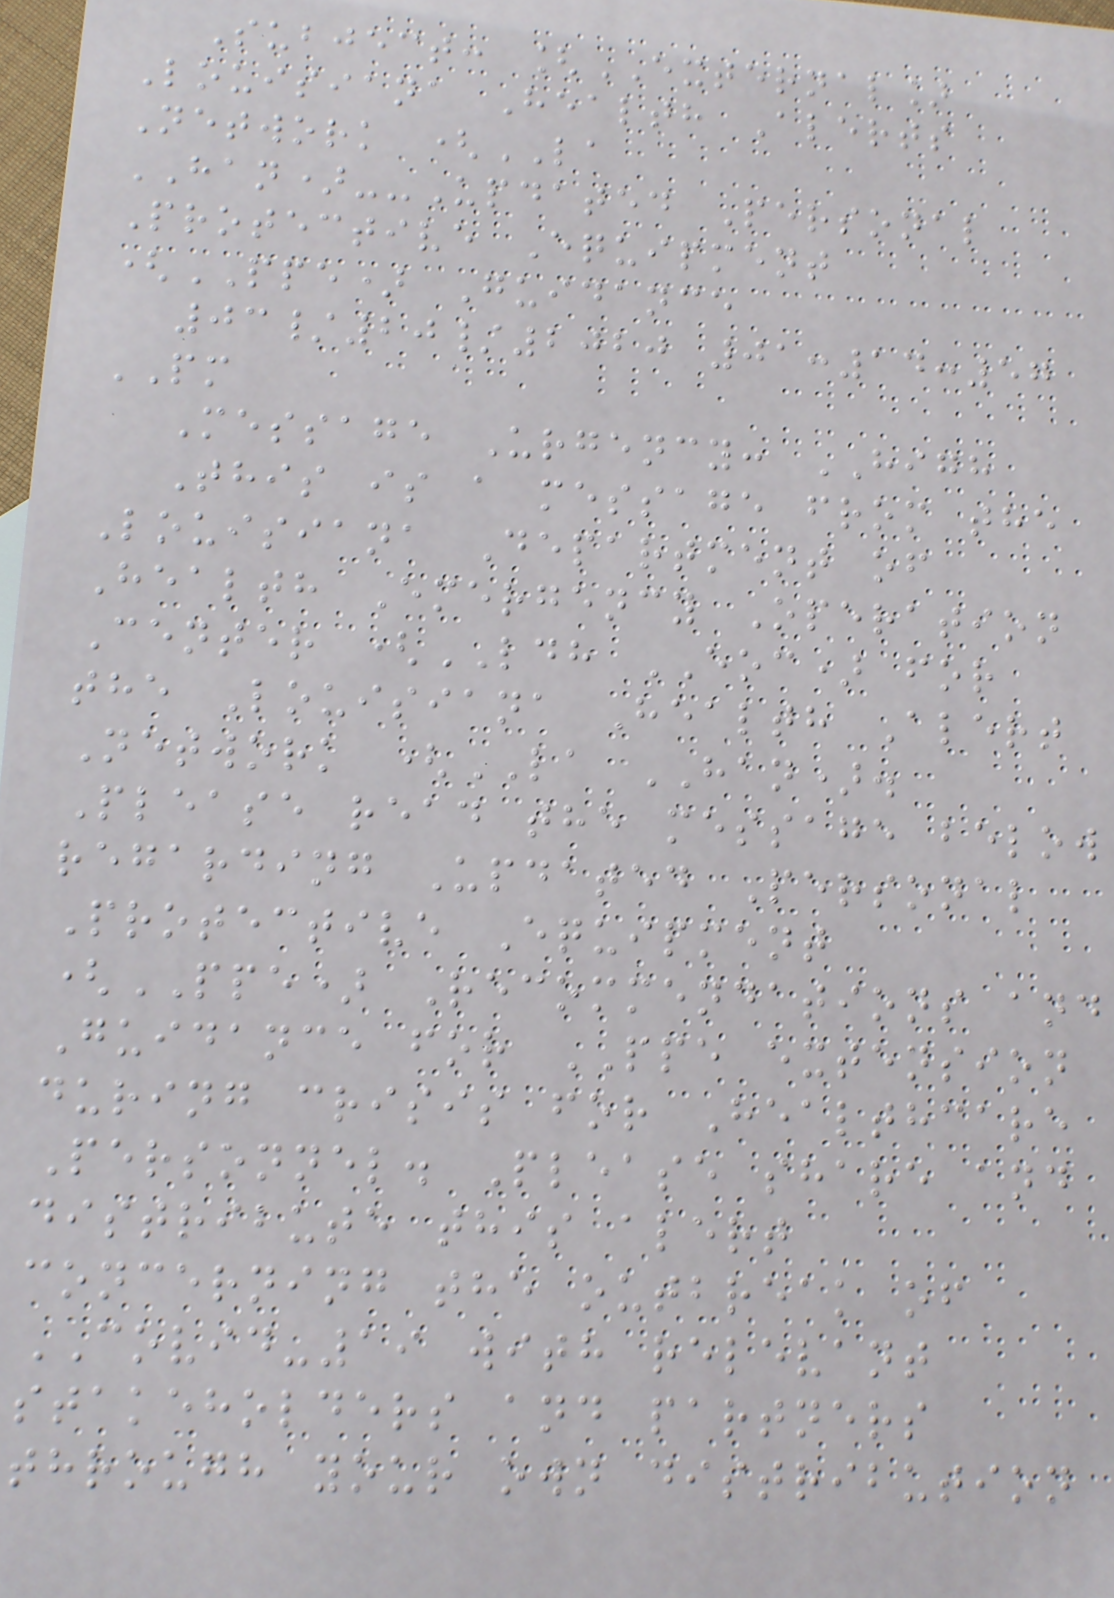Subject: [EXTERNAL]
Louisiana Health Alerts
Network (LA
HAN)--Updated Personal
Protective Equipment
(PPE) Guidance
03/20/2020 01:14:57
PM
Message Urgency: HIGH
This is a message from the
Louisiana Department of
Health Emergency Operation
Center (LDH EOC) for
the Louisiana Health Alert
Network (LA HAN).
Please read the message below
regarding Updated Personal
Protective Equipment
(PPE) Recommendations and
Guidance for PPE extension
during crisis for Healthcare
Personnel. Please share and
distribute this alert
concerning the outbreak of
COVID-19 with relevant
stakeholders and partners
through your own distribution
